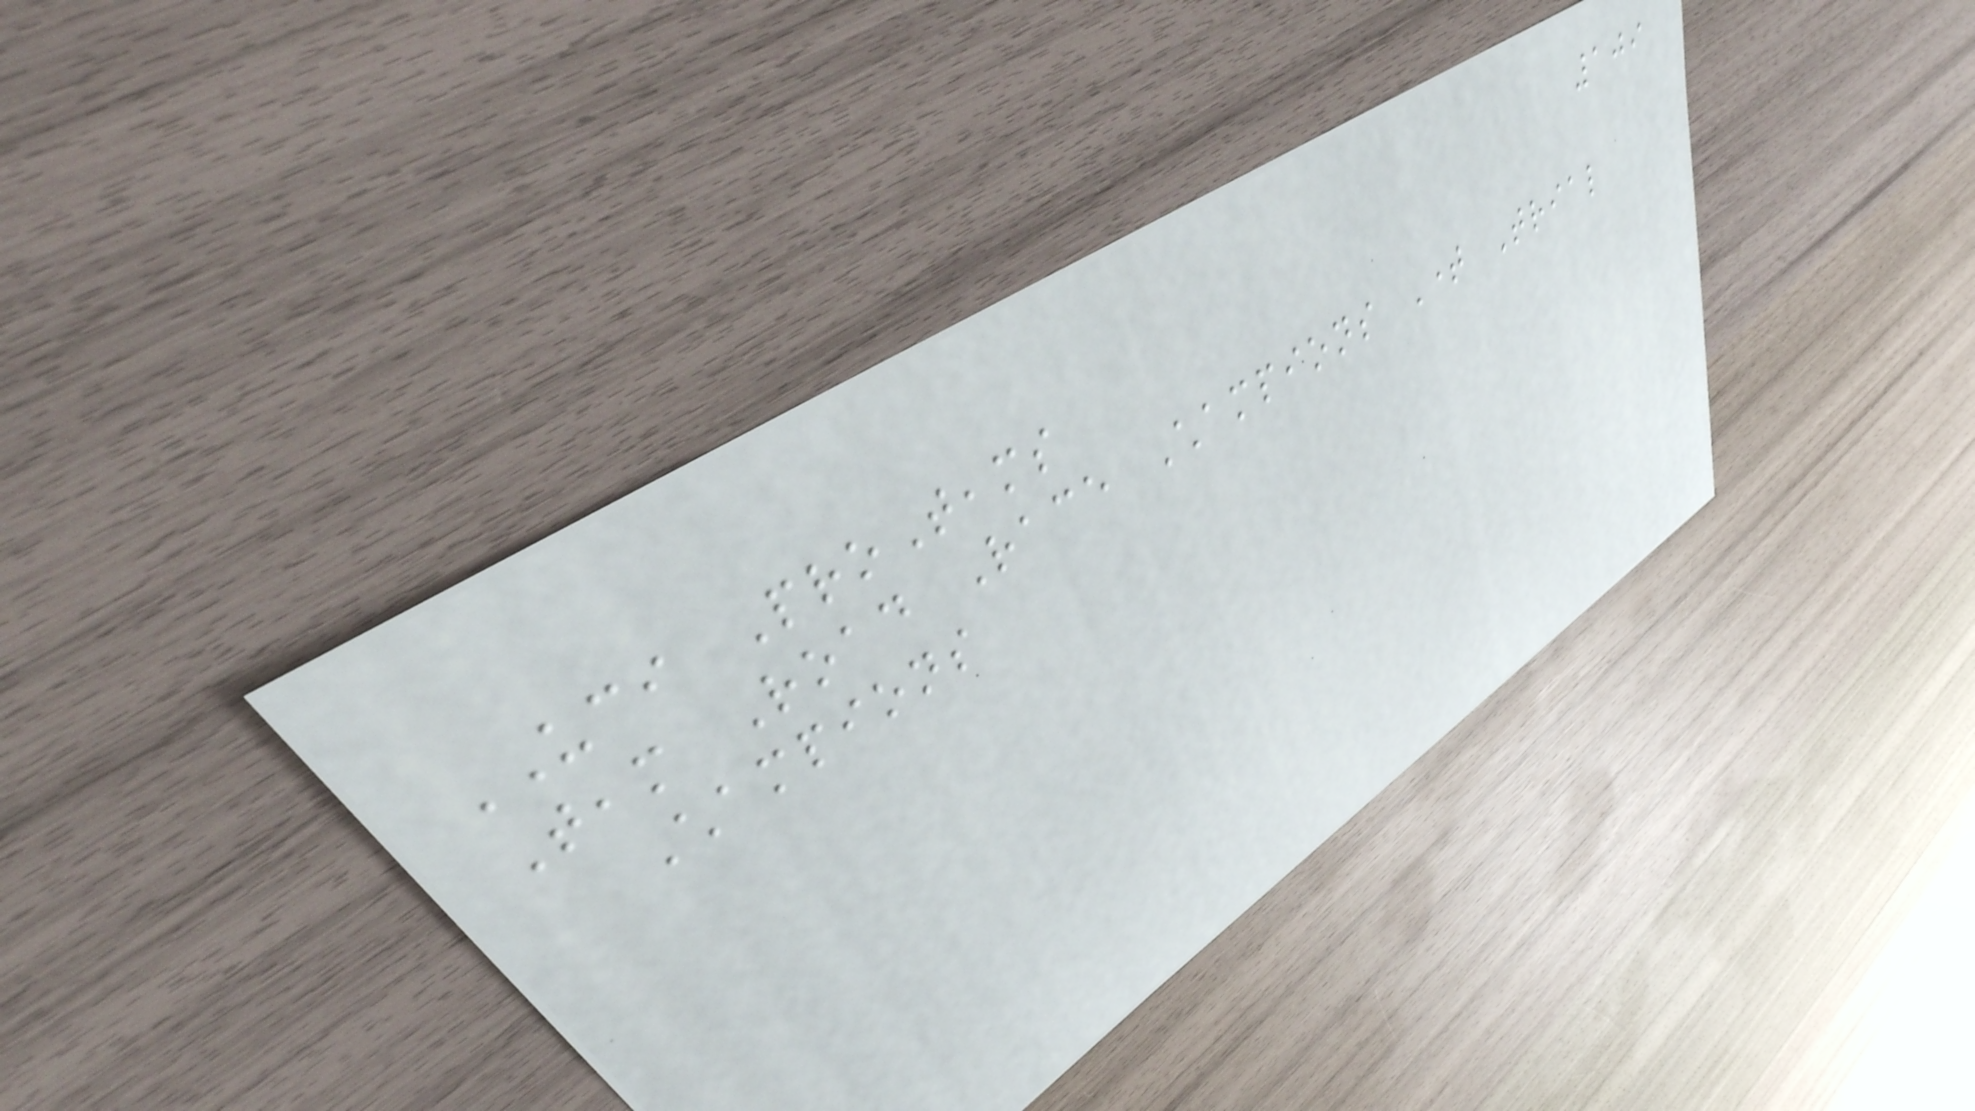109
UCI ProTeams
Team Road Race Champions Time Trial
Champions
